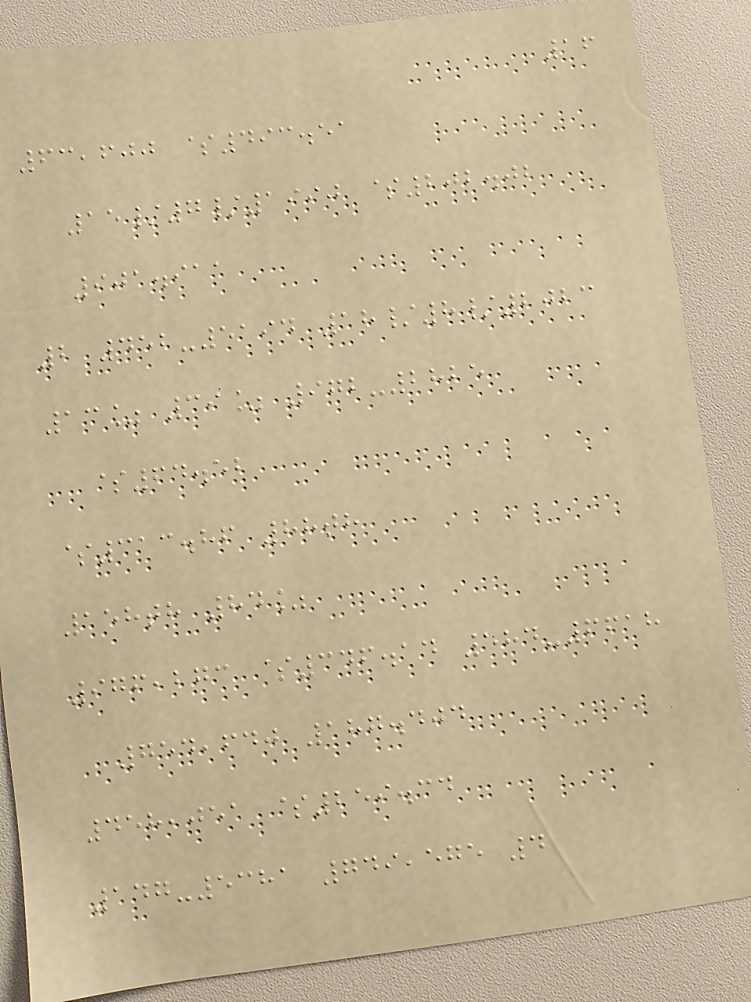16
63,600 $493.51
15/7/1990 $202.02
901.911
2 452-5194 18/8/2023
13% 39% 972-2825
$64.52
$313.86 88th
158th 84%
976,273 $346.14 584-6618
754,640 187.404
458,051 $259.34
147-5381 749,575 4
